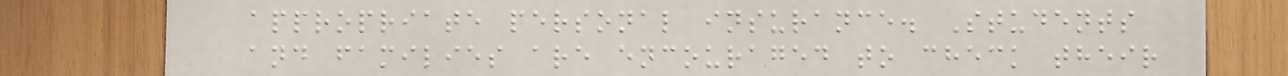appropriate personal insurance. Students
and families are encouraged to check their
